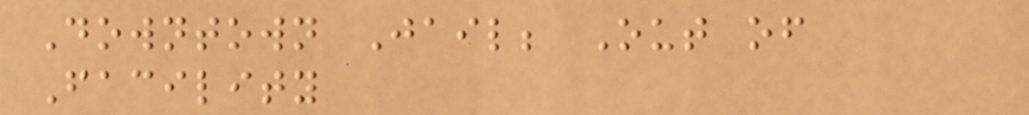Downtown Jail; Out of
Facility
